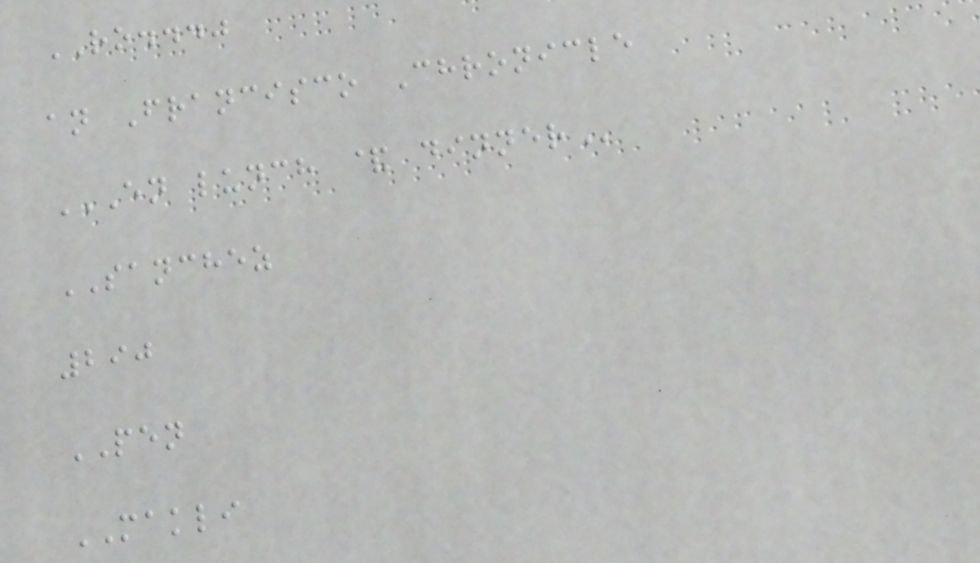RO..."
an Francisco Chronicle
EN LUNCH & DINNER
SANCHEZ
290
PEN
MAKLI
